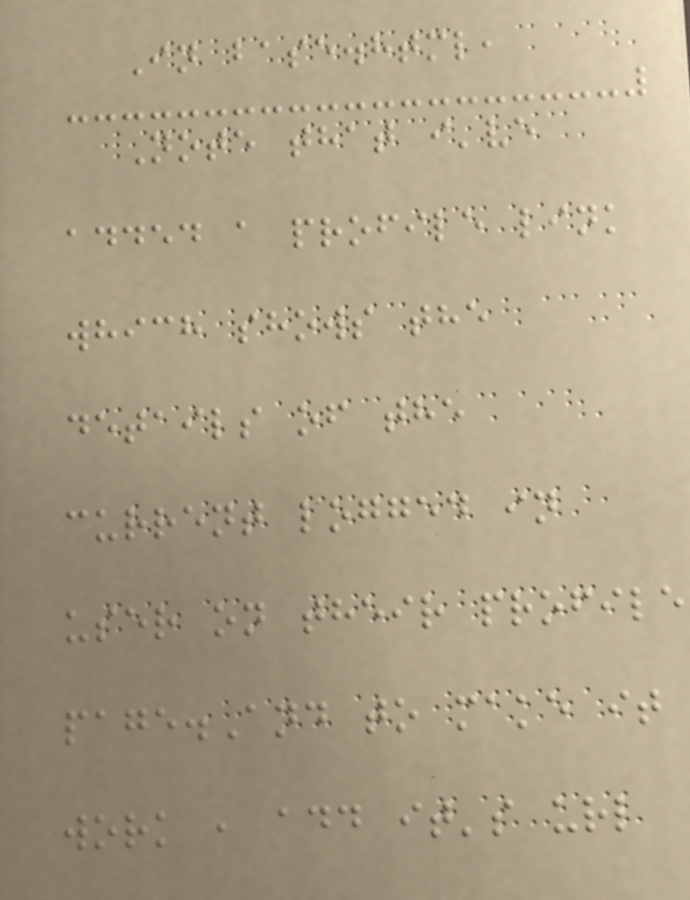In base.html,
Note that i've
added a profile link
which shows the
details of the
current logged in
user on their profile
page.And to make it
work , add it's url
